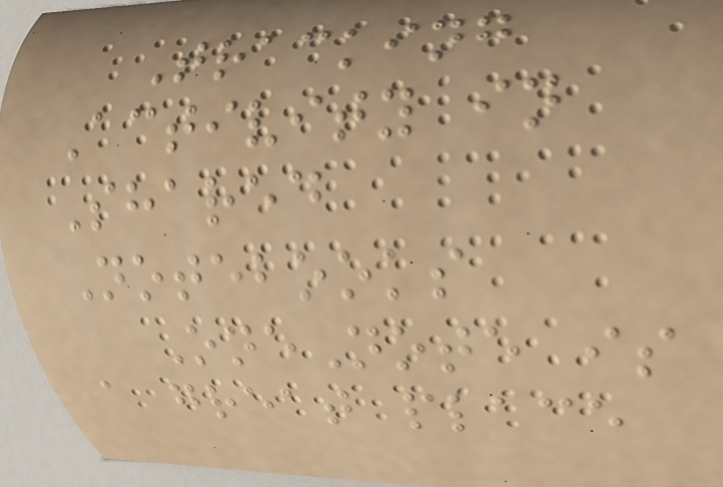Tracking
Activity in
Shared
Notebooks
OneNote is
a great place
